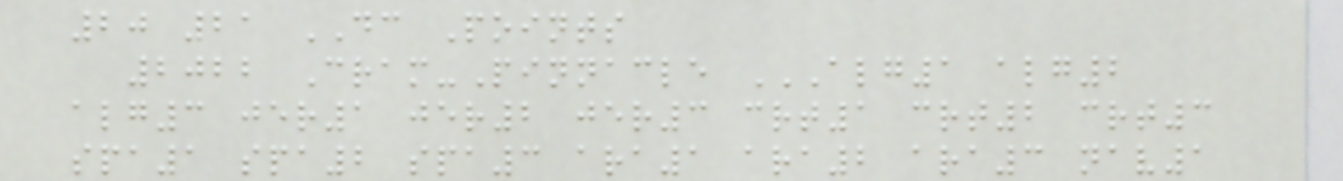20 21 DC Points
2022 Cram-Pinnacle ALG1 ALG2
ALG3 JER1 JER2 JER3 CRT1 CRT2 CRT3
SPA1 SPA2 SPA3 ARA1 ARA2 ARA3 NAV1
